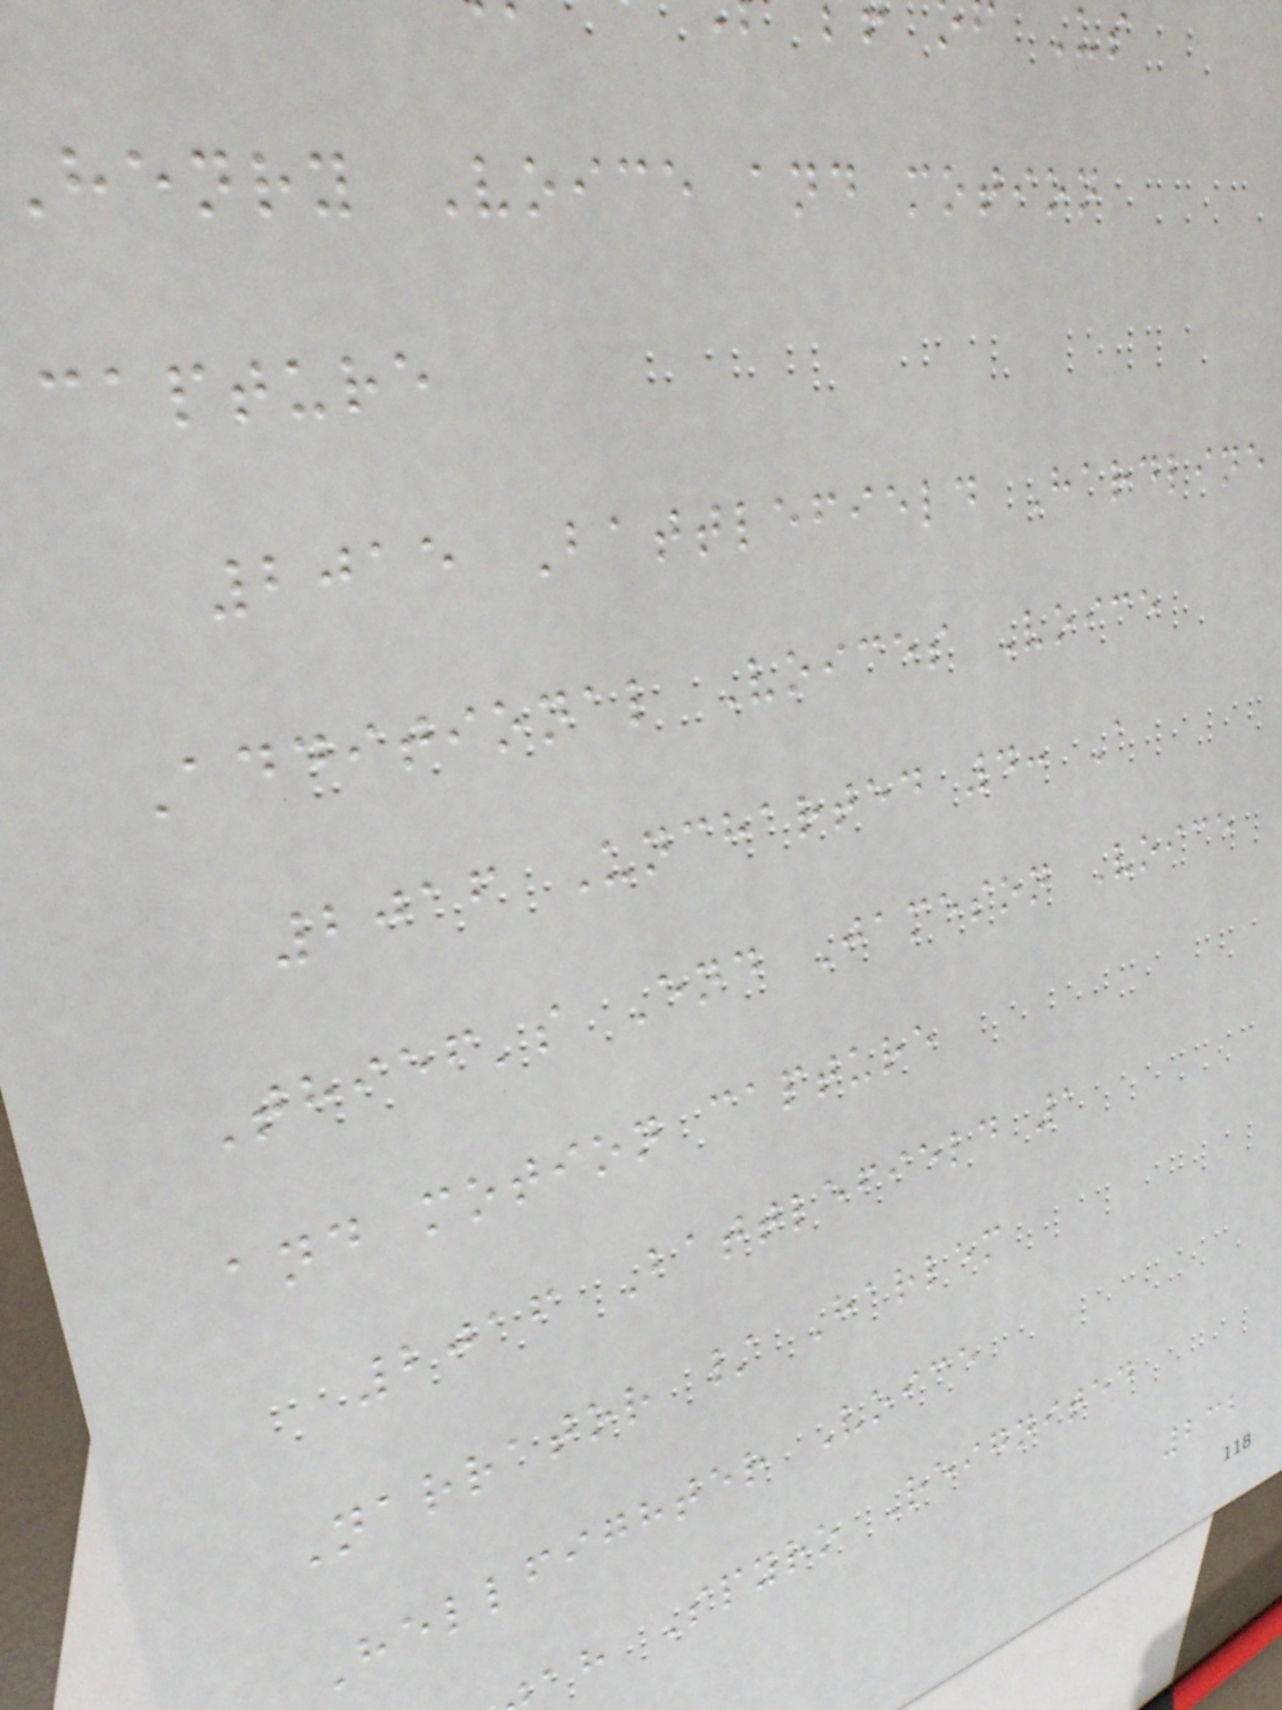henry Voice and motion
capture
2015 Battlefield Hardline
Additional Voices Voice
2016 Uncharted 4: A
Thief's End Jameson Voice
and motion capture
2016 Battlefield 1
Narrator / Harlem
Hellfighter Voice
ah Spyro Reignited
232
